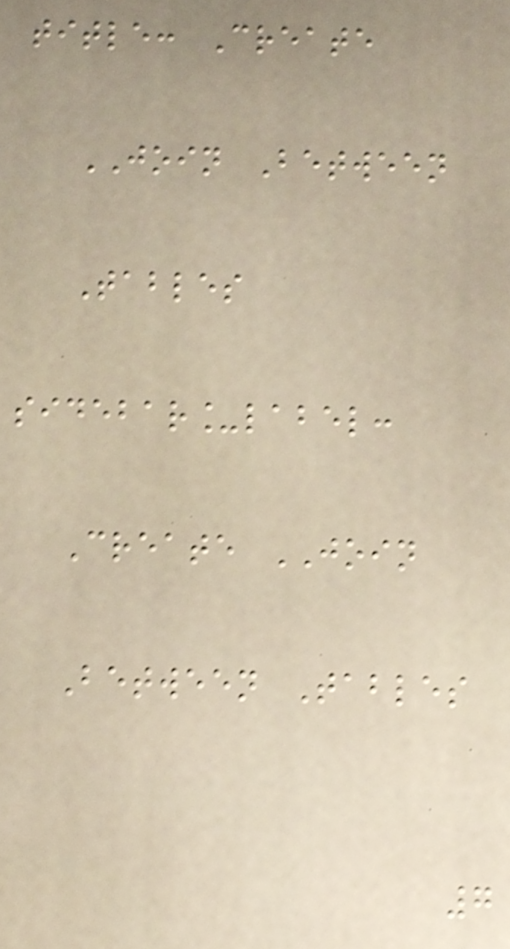title: Create
JOIN Between
Tables
sidebar_label:
Create JOIN
Between Tables
7
